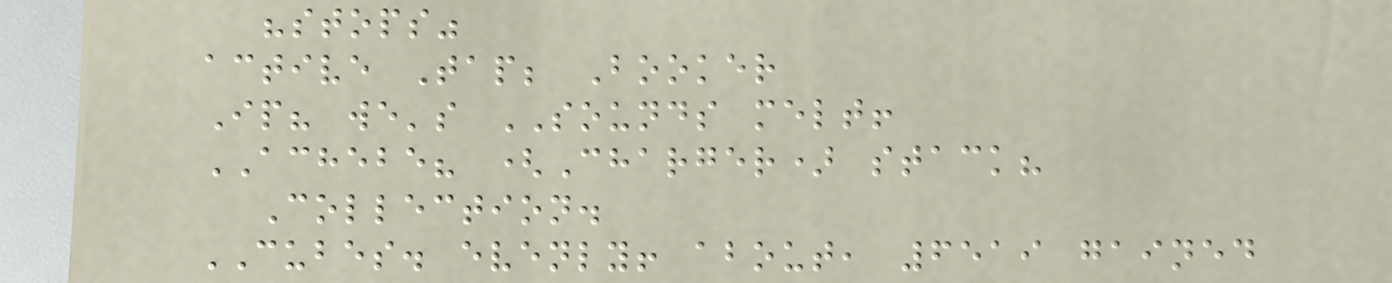"stops"
active Tap; Booker
Ip? we's SOUNDS melt!
ACHEBE? (Charger) stack?
Collection.
CUBES. evenly! about, 6519 gained
